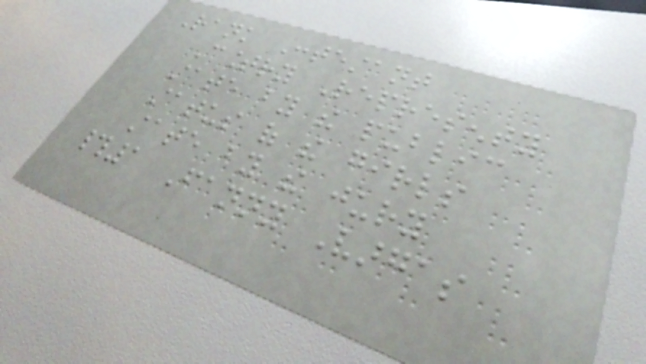Rank Contestant
Country Representy
state by the public
status of the girls
state by the jury
#1 Fanny Vargas
